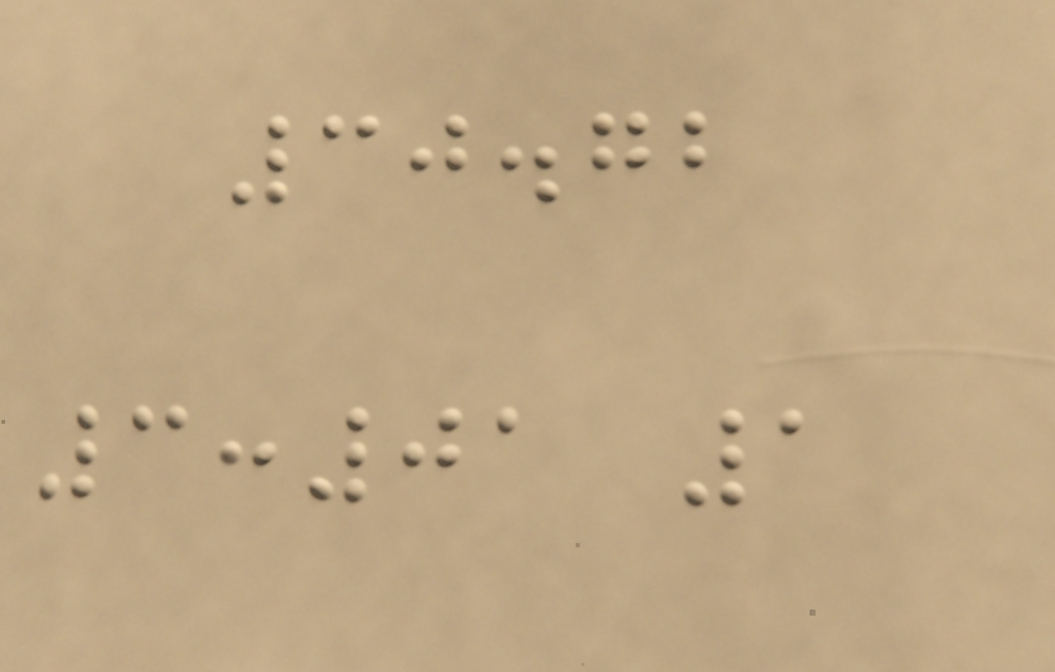30.72
3:01 1
